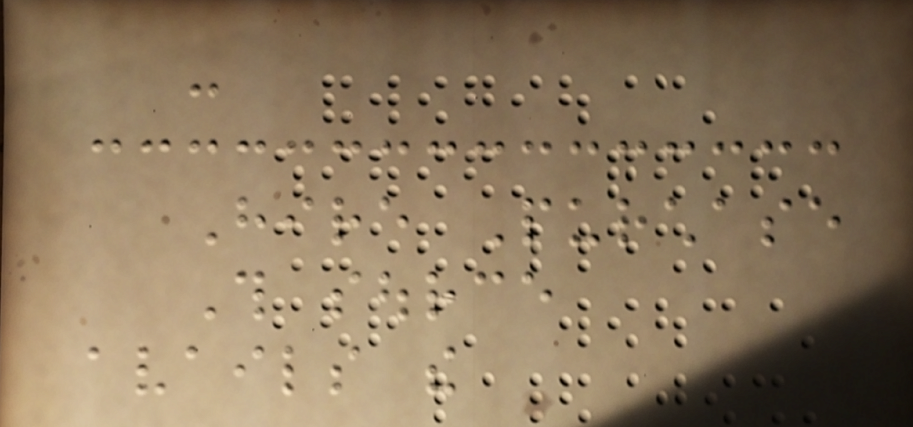-
Hire Purchase
This source
avails the
